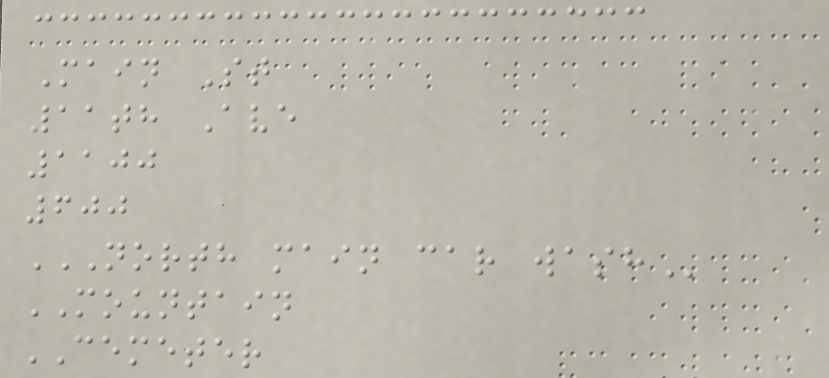Main St
11th Ave
1100
600
NORTH MAIN CAR WASH
MOUNTAIN
CEMETER
